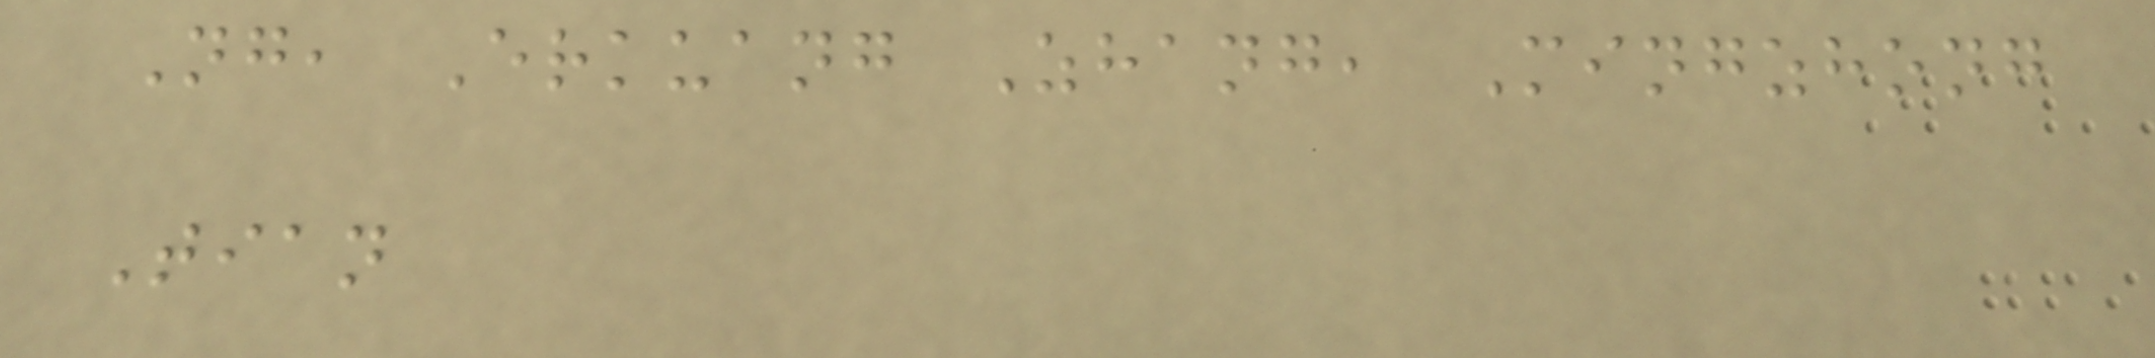Ng, Erkuang Zhang, Mingzhong
Tian
